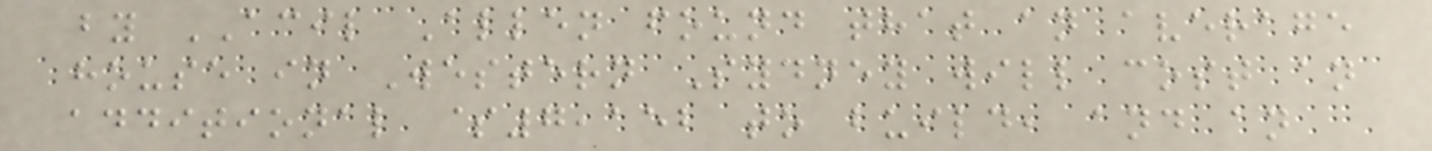by ACIL Allen found that an average
house in Western Sydney will cost an
additional $7,152 to build, and an
